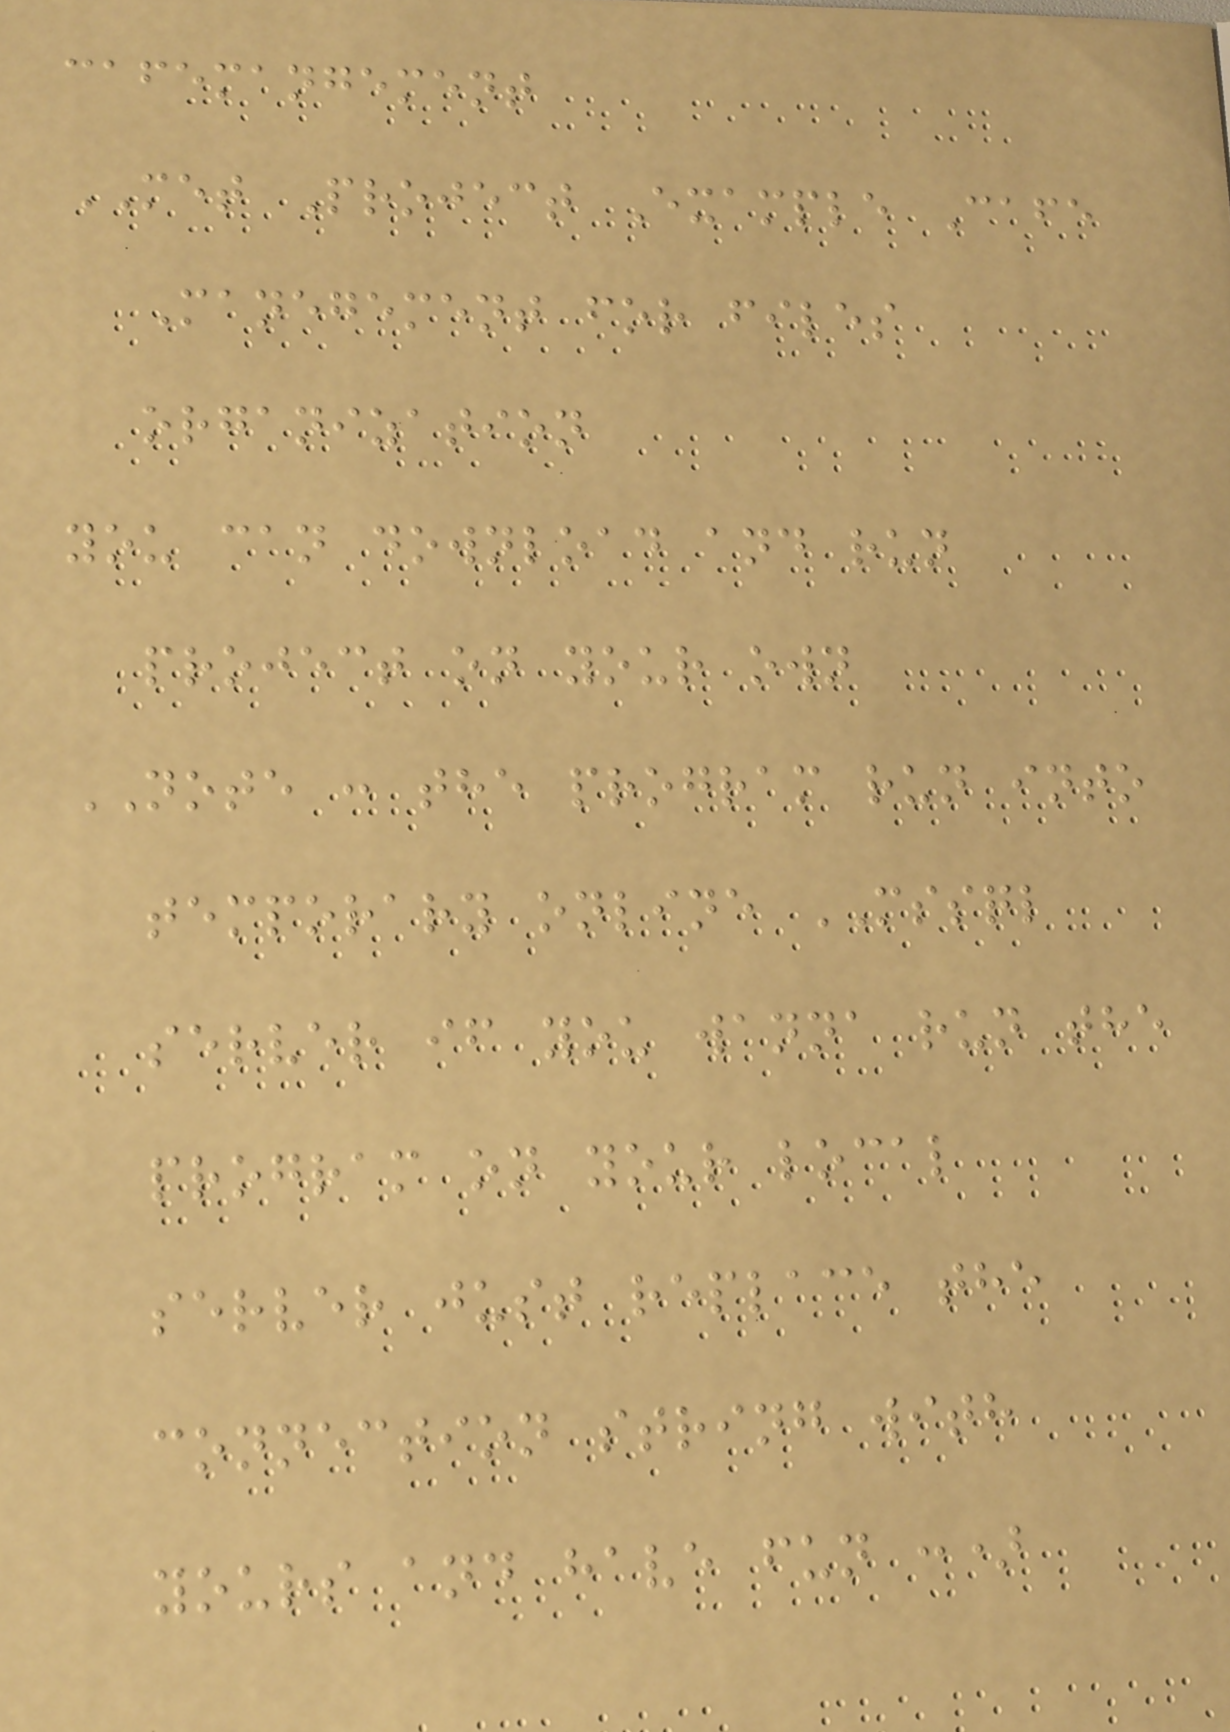cafemangement
MET Project Example Cafe
Manegement for files
organization
you can download and run
project on your own
NOTE : the program run into
temporary online MSSQL
server if you wanna run the
program on your local
server just replace the
connection string with
yours and have fun :)
